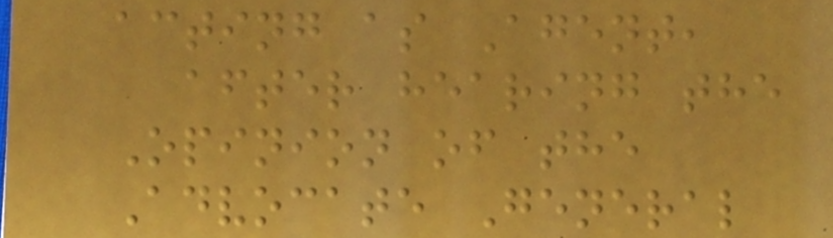acting as Agent,
after hearing the
Opinion of the
Advocate General
